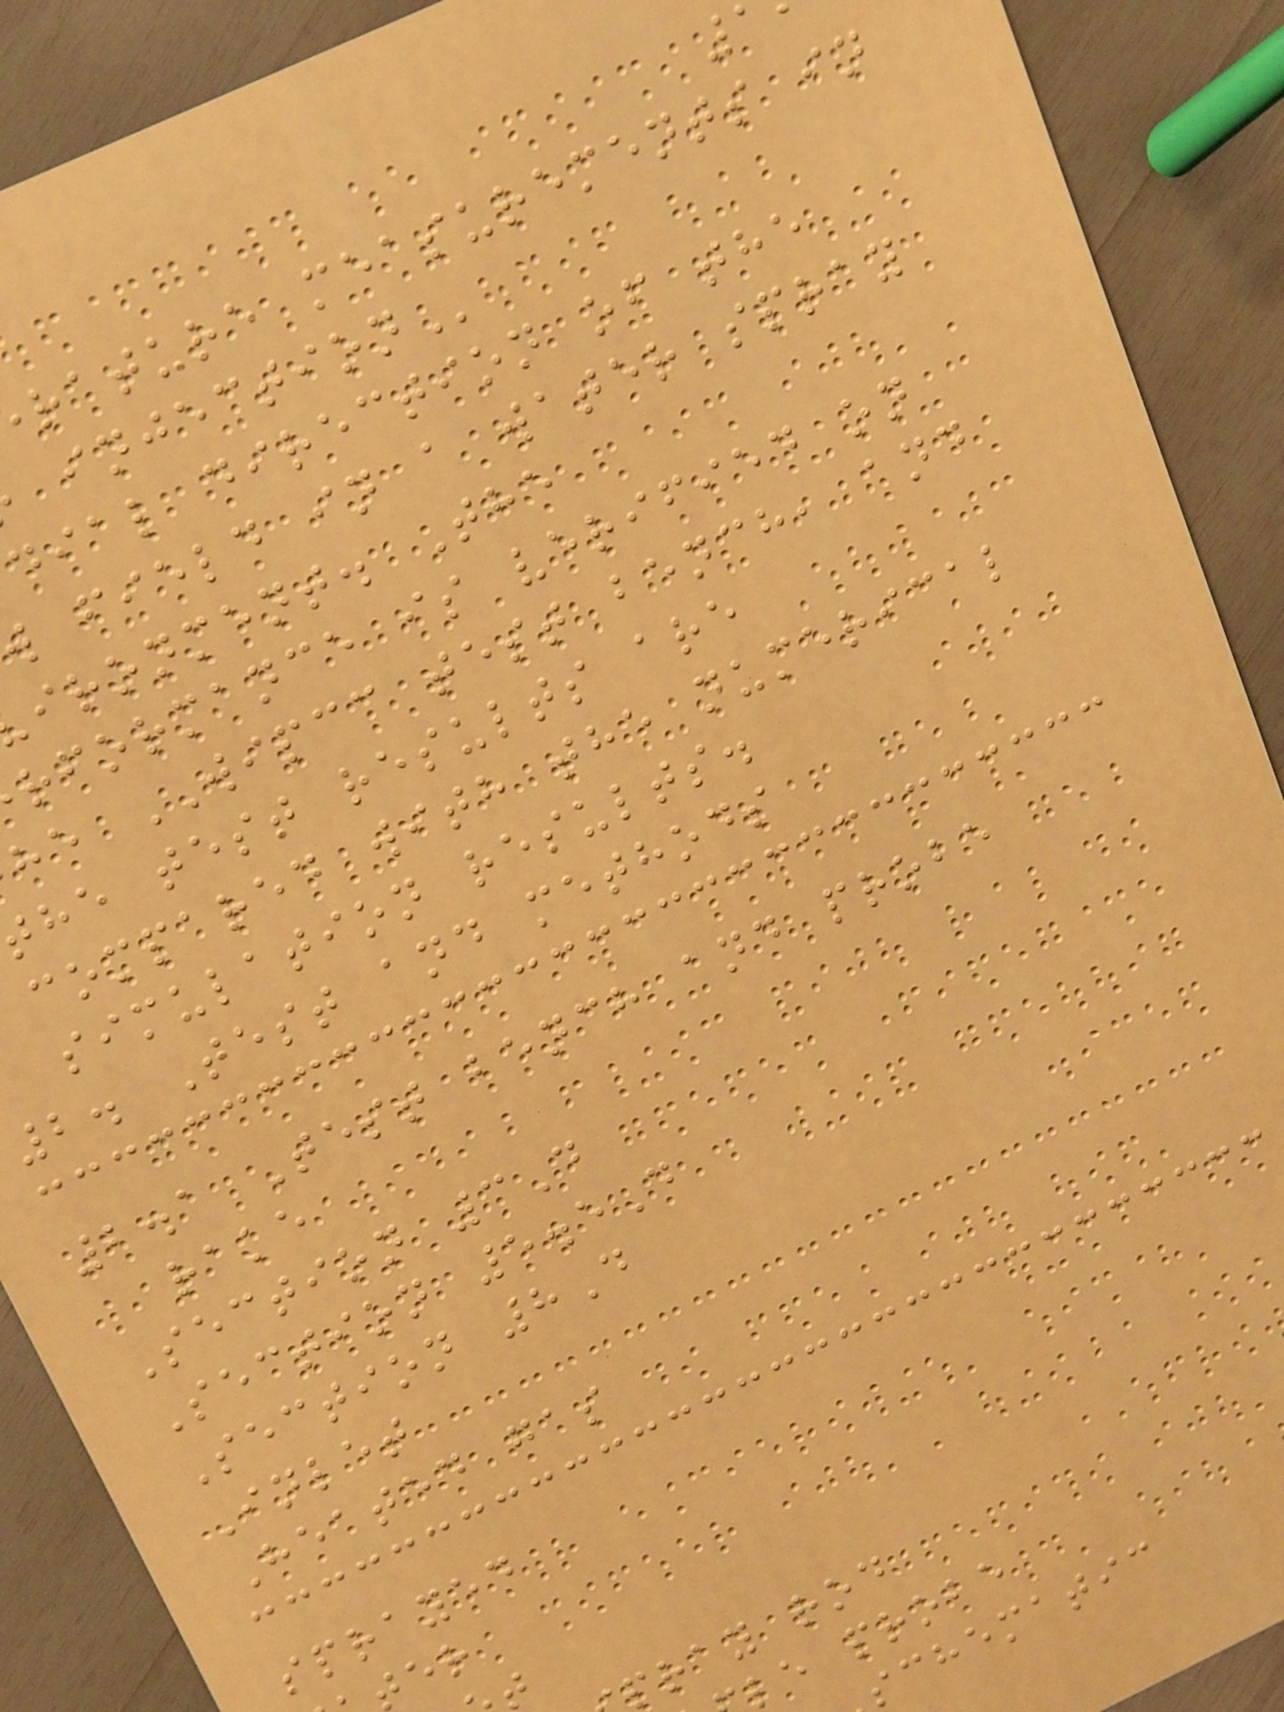rature measurements in
dial direction of the
field in a water spray
ironment. The
rformance is verified on
he WIPCC test bench, and
he test results are
compared with the numerical
simulation results.
2. Test and methods
2.1 Test bench and probe
rake
Section 3D
Section 5.5D
Section 8D
Inlet
Heated gas
sprayed
pray rod
le probe
schematic
